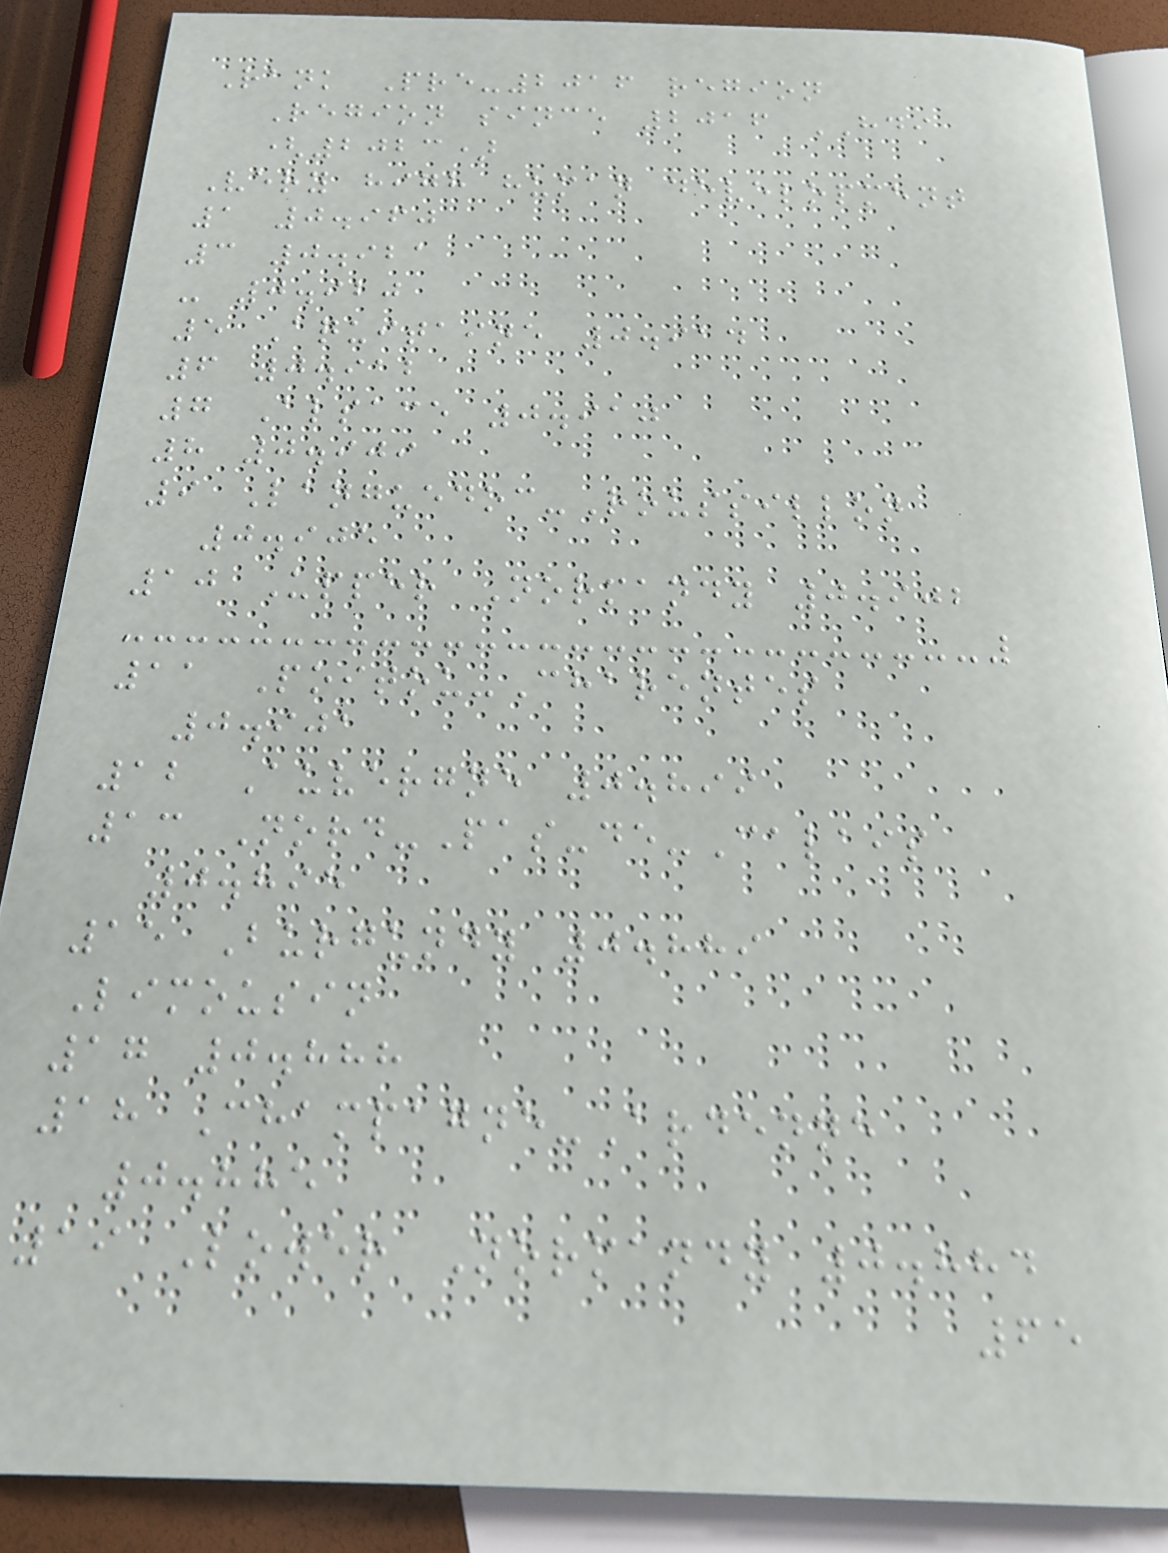Rank Pre-2016 region
Region since 2016 HDI
(2023)
Very high human development
1 0.960
3 0.921
- 0.920
5 Aquitaine 0.914
6 0.912
7 Alsace 0.910
8 0.909
9 Languedoc-Roussillon
0.905
10 Upper Normandy 0.902
11 Poitou-Charentes
0.901
12 Auvergne 0.899
13 Nord-Pas-de-Calais
0.895
15 Burgundy 0.889
Limousin
17 0.888
18 Champagne-Ardenne
0.885
19 Lower Normandy 0.884
65
